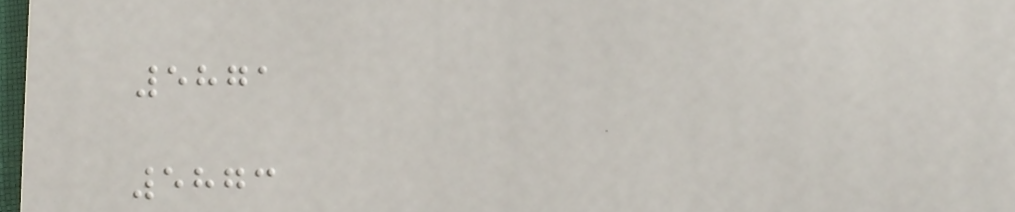5871
5873
